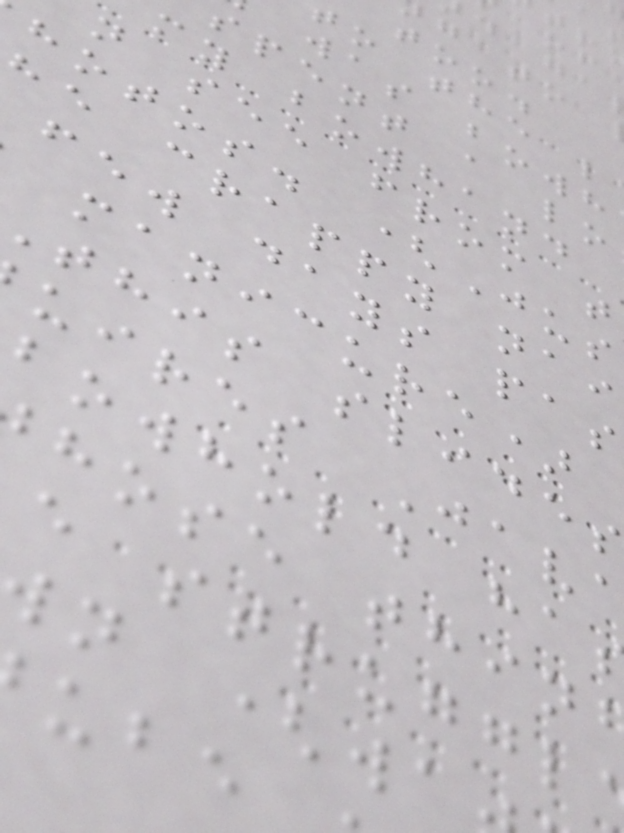too.
to the l
was bowh
spent a lo
my bowhand
n see from t
hotos. (Jus
he crappy nai
few days pas
manicure)
this slides
uires Jav
bowhold ha
hose thin
e struggl
n (wa
